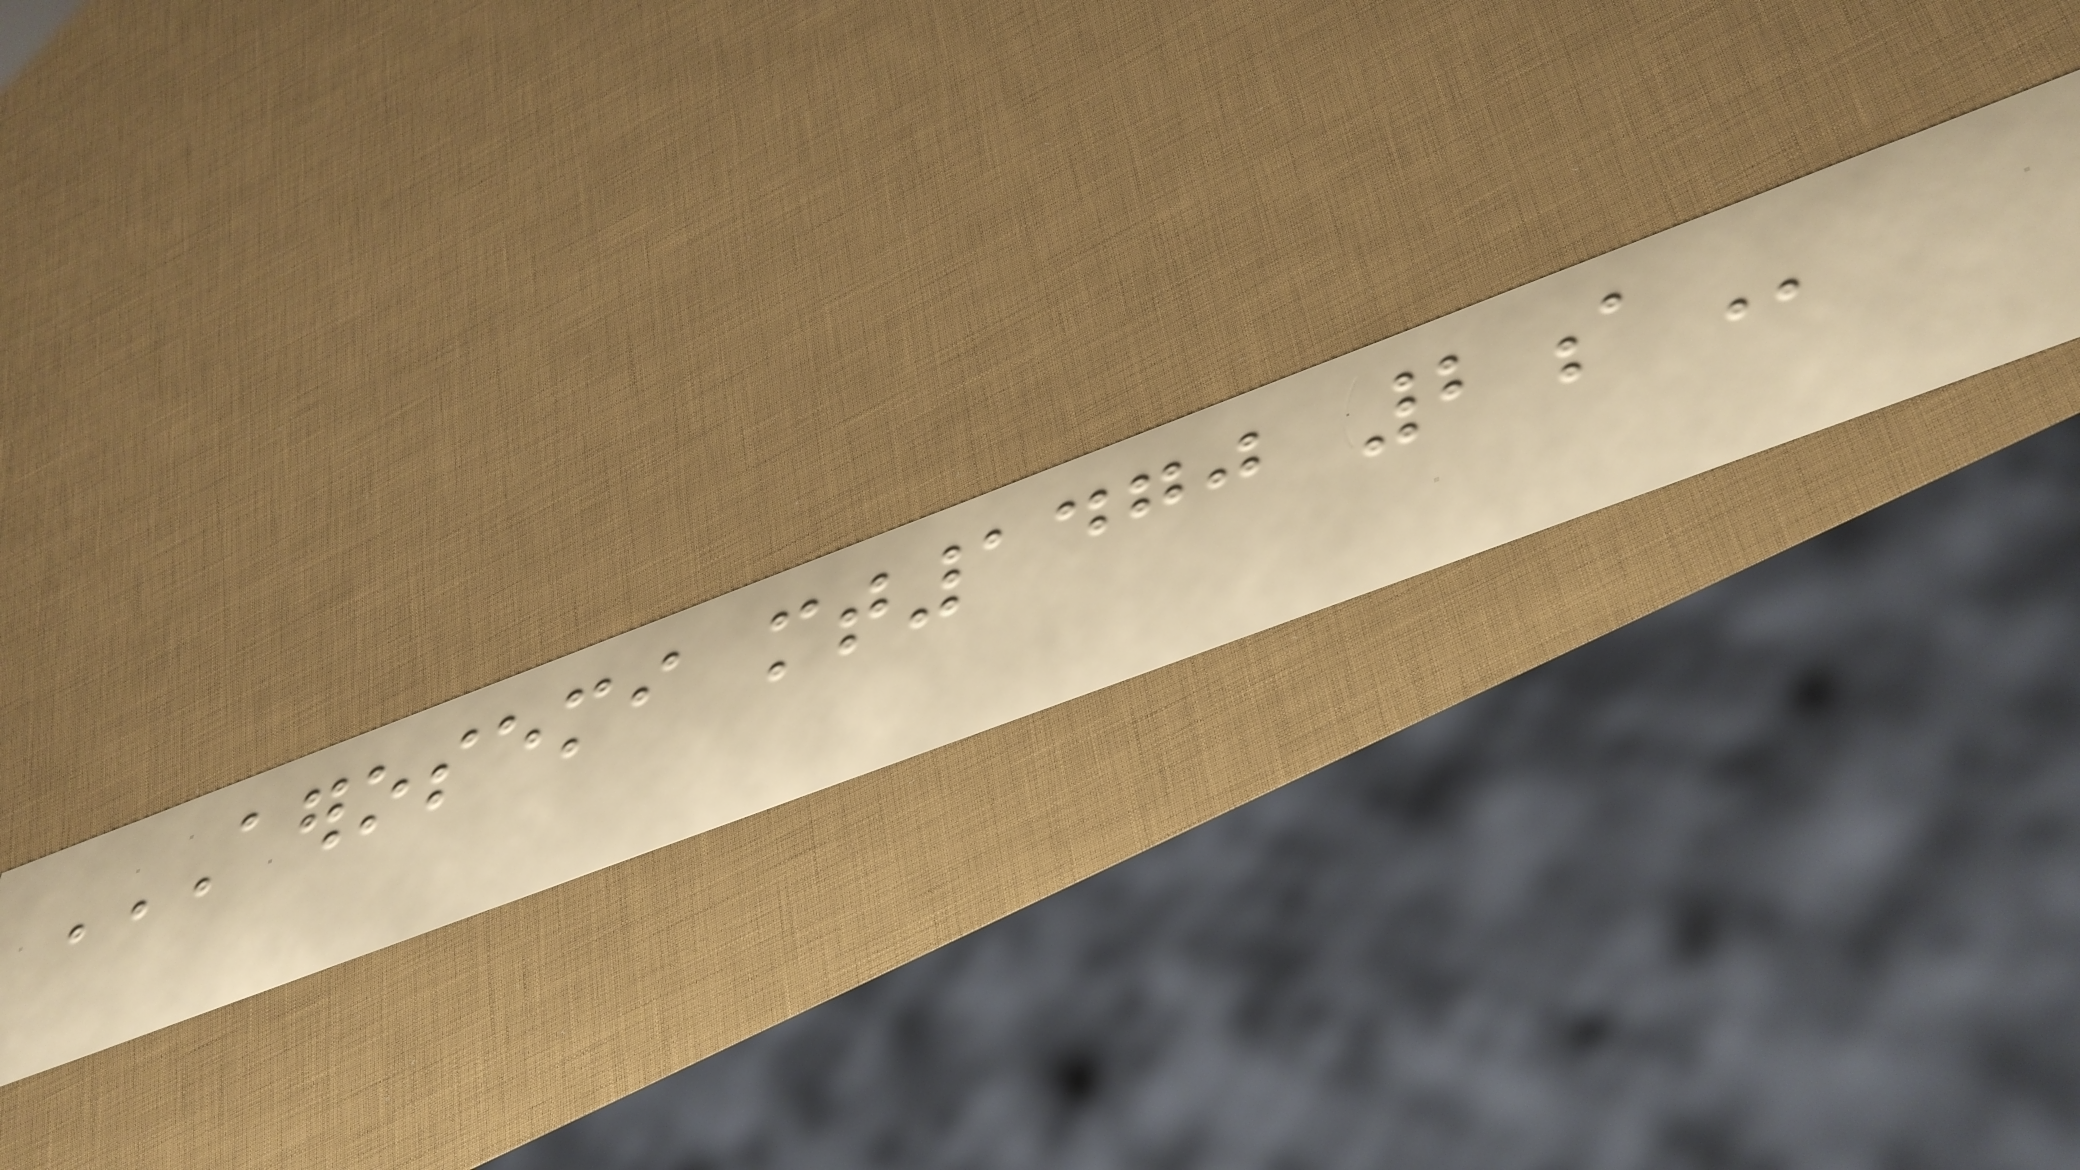AEROSEMI MT1470 2A
